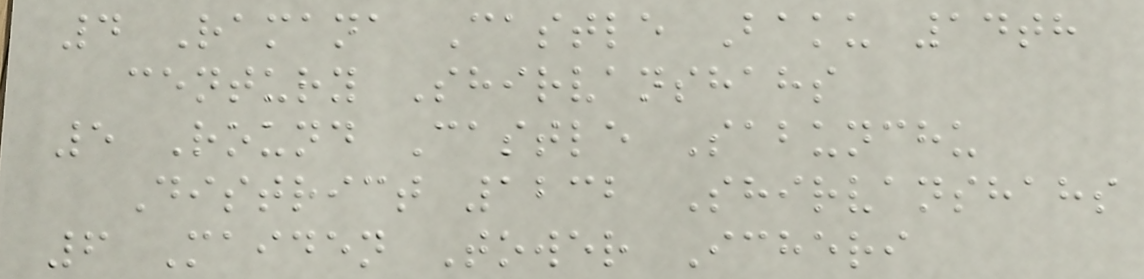4 Ramana Castle Baku 14th
century Shirvanshahs
5 Round Castle Sabunchu
District 1232 Shirvanshahs
6 Maiden Tower Icheri
